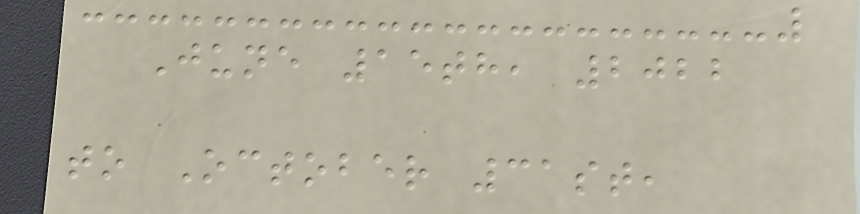June 15th, 2022
to October 31st,
